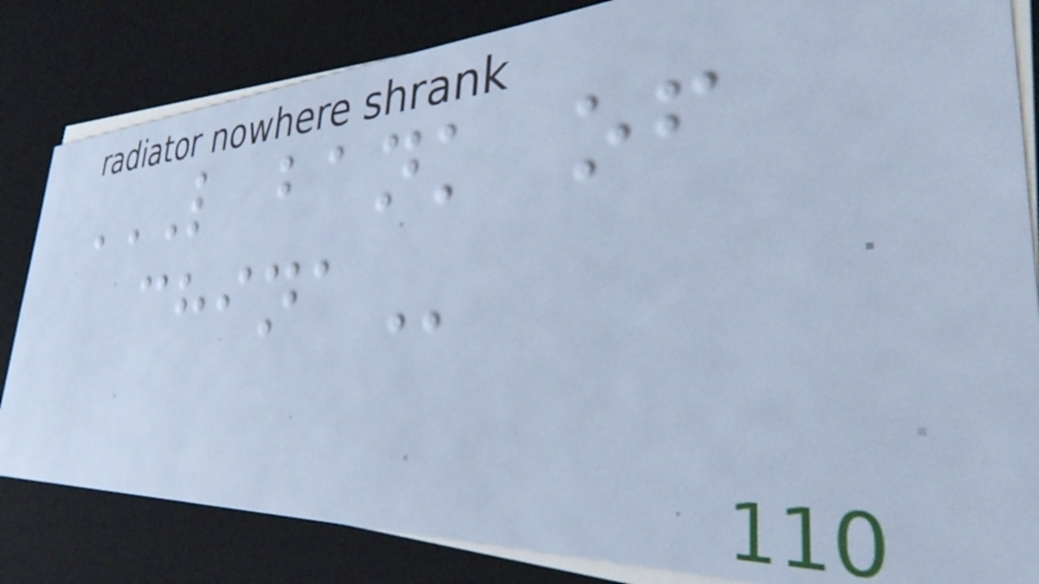L BANK OF
CHINA
